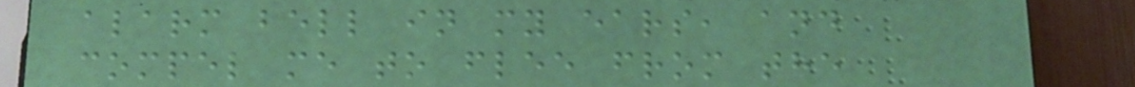alarm bell in my ears, and
compel me to flee from the
